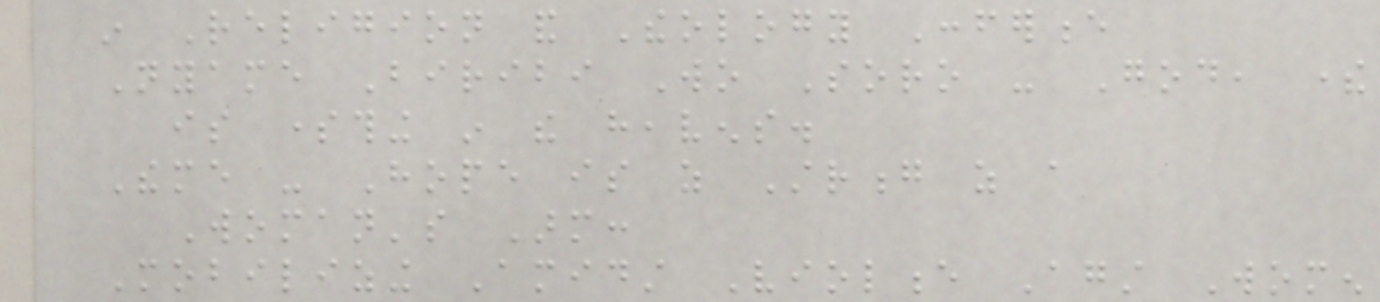in Religion and Theology Conference
Nyame Biribi Wo Soro - God, there
is something in the heavens.
Theme - Hope is as Strong as a
Woman's Arm:
Mobilizing Amidst Violence Against Women
